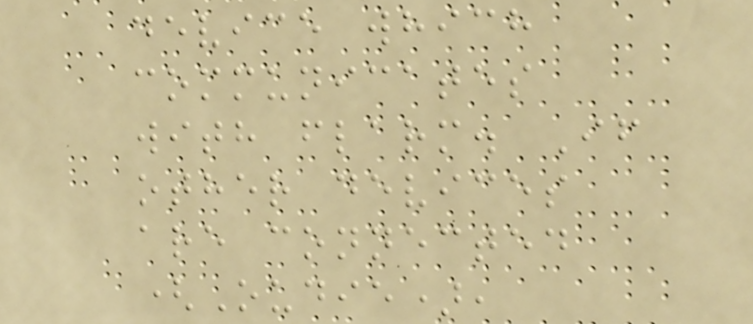device which
communicates
with flarm. If
other devices
are connected
(Oudie),
